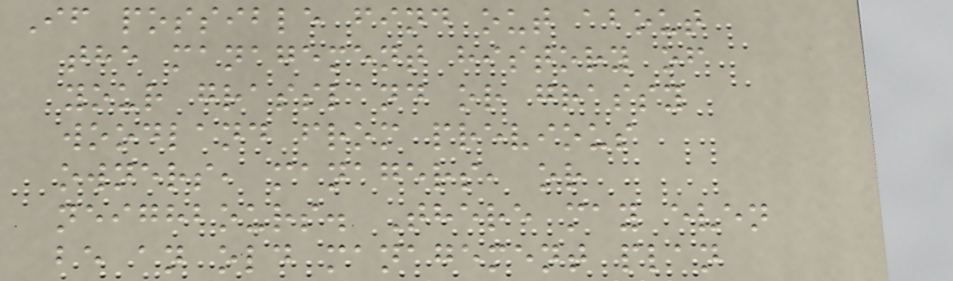If possible find out about
the management history of
your grassland or grassy
woodland from previous
owners, managers, or
neighbours. There may even
be an old management plan
